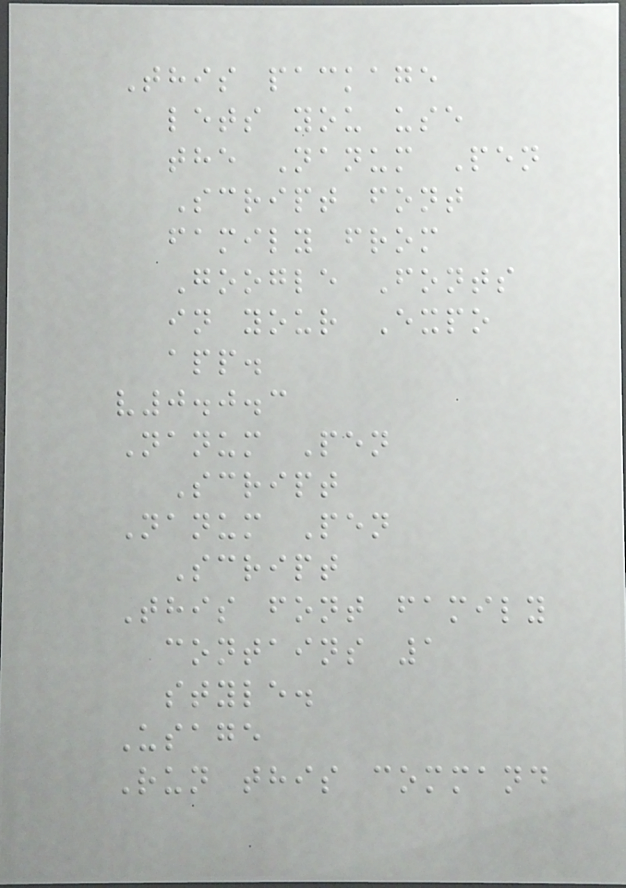This package
lets you use
the Nanum Pen
Script font
family from
Google Fonts
in your Expo
app.
v0.0.3
Nanum Pen
Script
Nanum Pen
Script
This font family
contains 1
style.
Usage
Run this command
